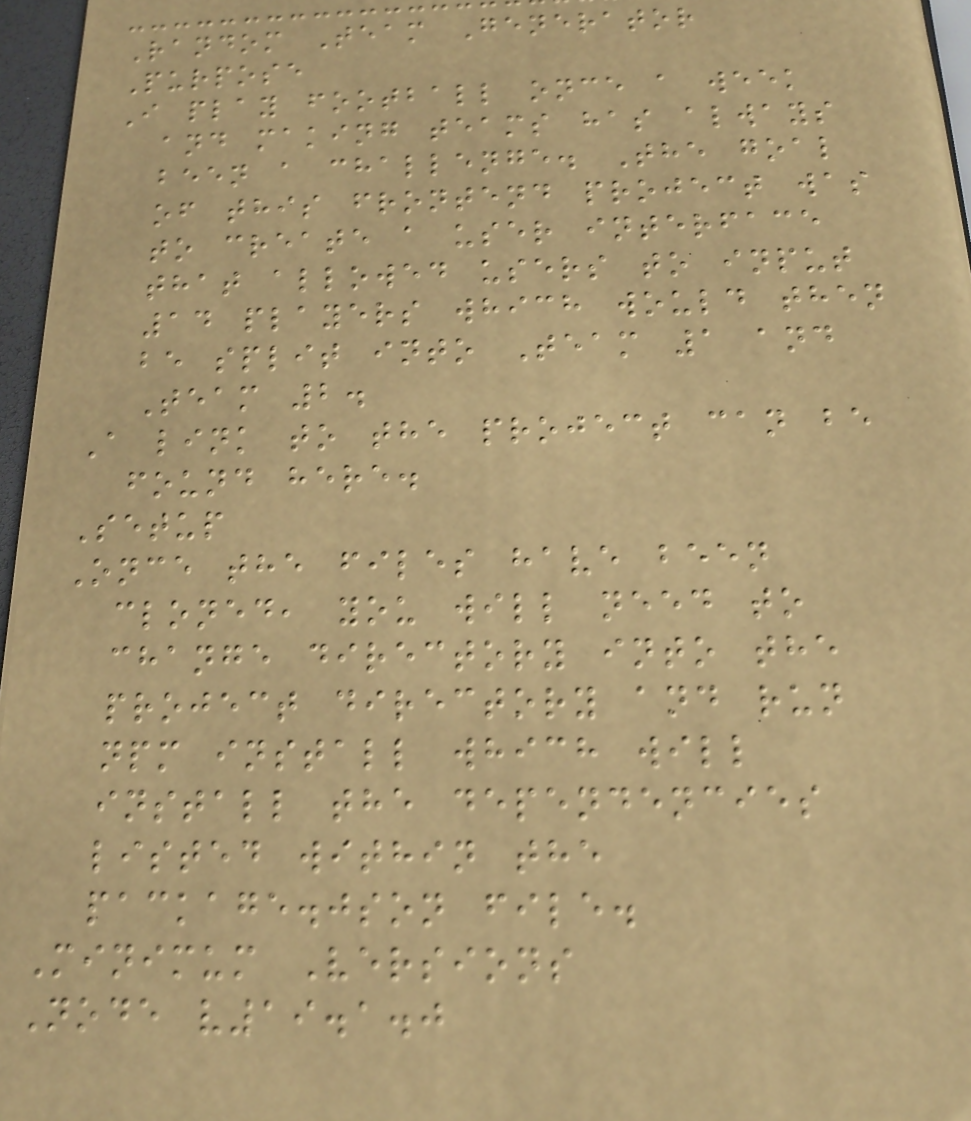Random Team Generator
Purpose
I play football once a week
and making teams has always
been a challenge. The goal
of this frontend project was
to create a user interface
that allowed users to input
14 players which would then
be split into Team 1 and
Team 2.
A link to the project can be
found here.
Setup
Once the files have been
cloned, you will need to
change directory into the
project directory and run
npm install which will
install the dependencies
listed within the
package.json file.
Minimum Versions
Node v19.1.0
